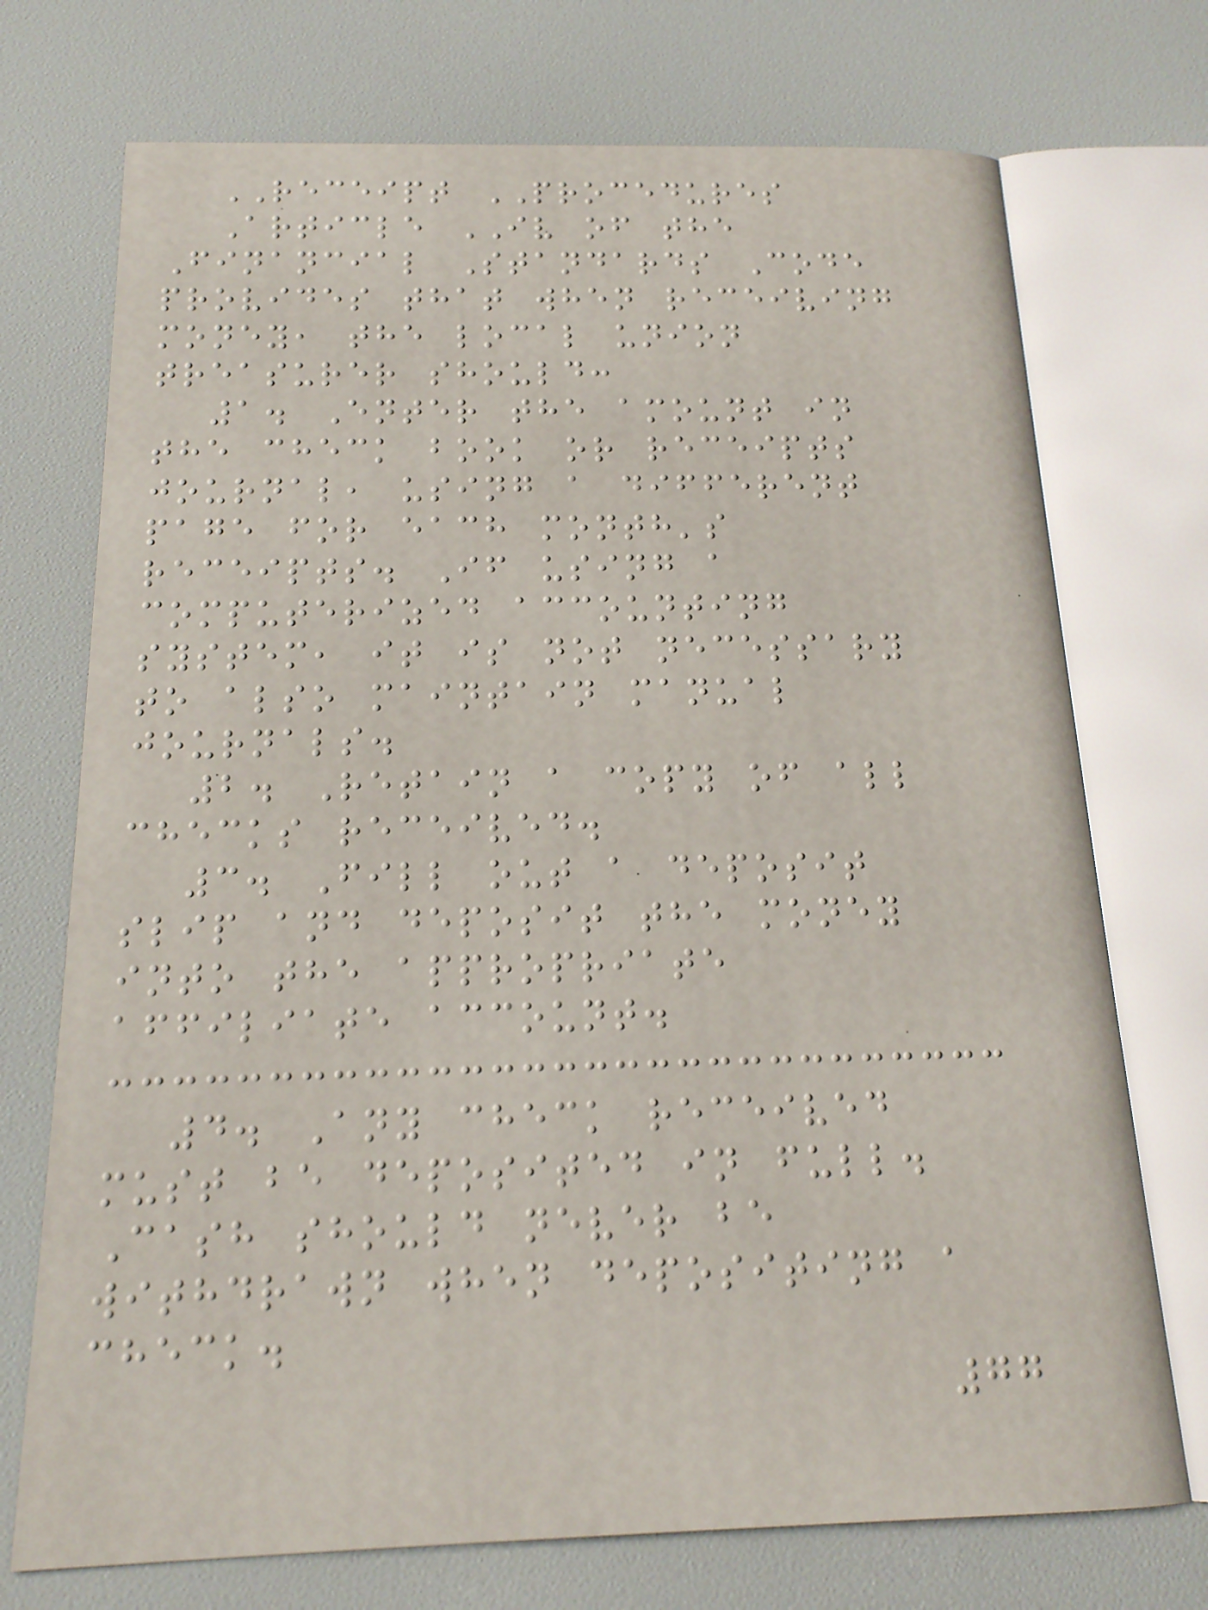RECEIPT PROCEDURES
Article IV of the
Financial Standards Code
provides that when receiving
money, the local union
treasurer should:
1. Enter the amount in
the check book or receipts
journal, using a different
page for each month's
receipts. If using a
computerized accounting
system, it is not necessary
to also maintain manual
journals.
2. Retain a copy of all
checks received.
3. Fill out a deposit
slip and deposit the money
into the appropriate
affiliate account.
4. Any check received
must be deposited in full.
Cash should never be
withdrawn when depositing a
check.
77
